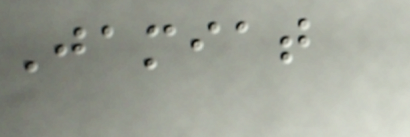Jamiat
